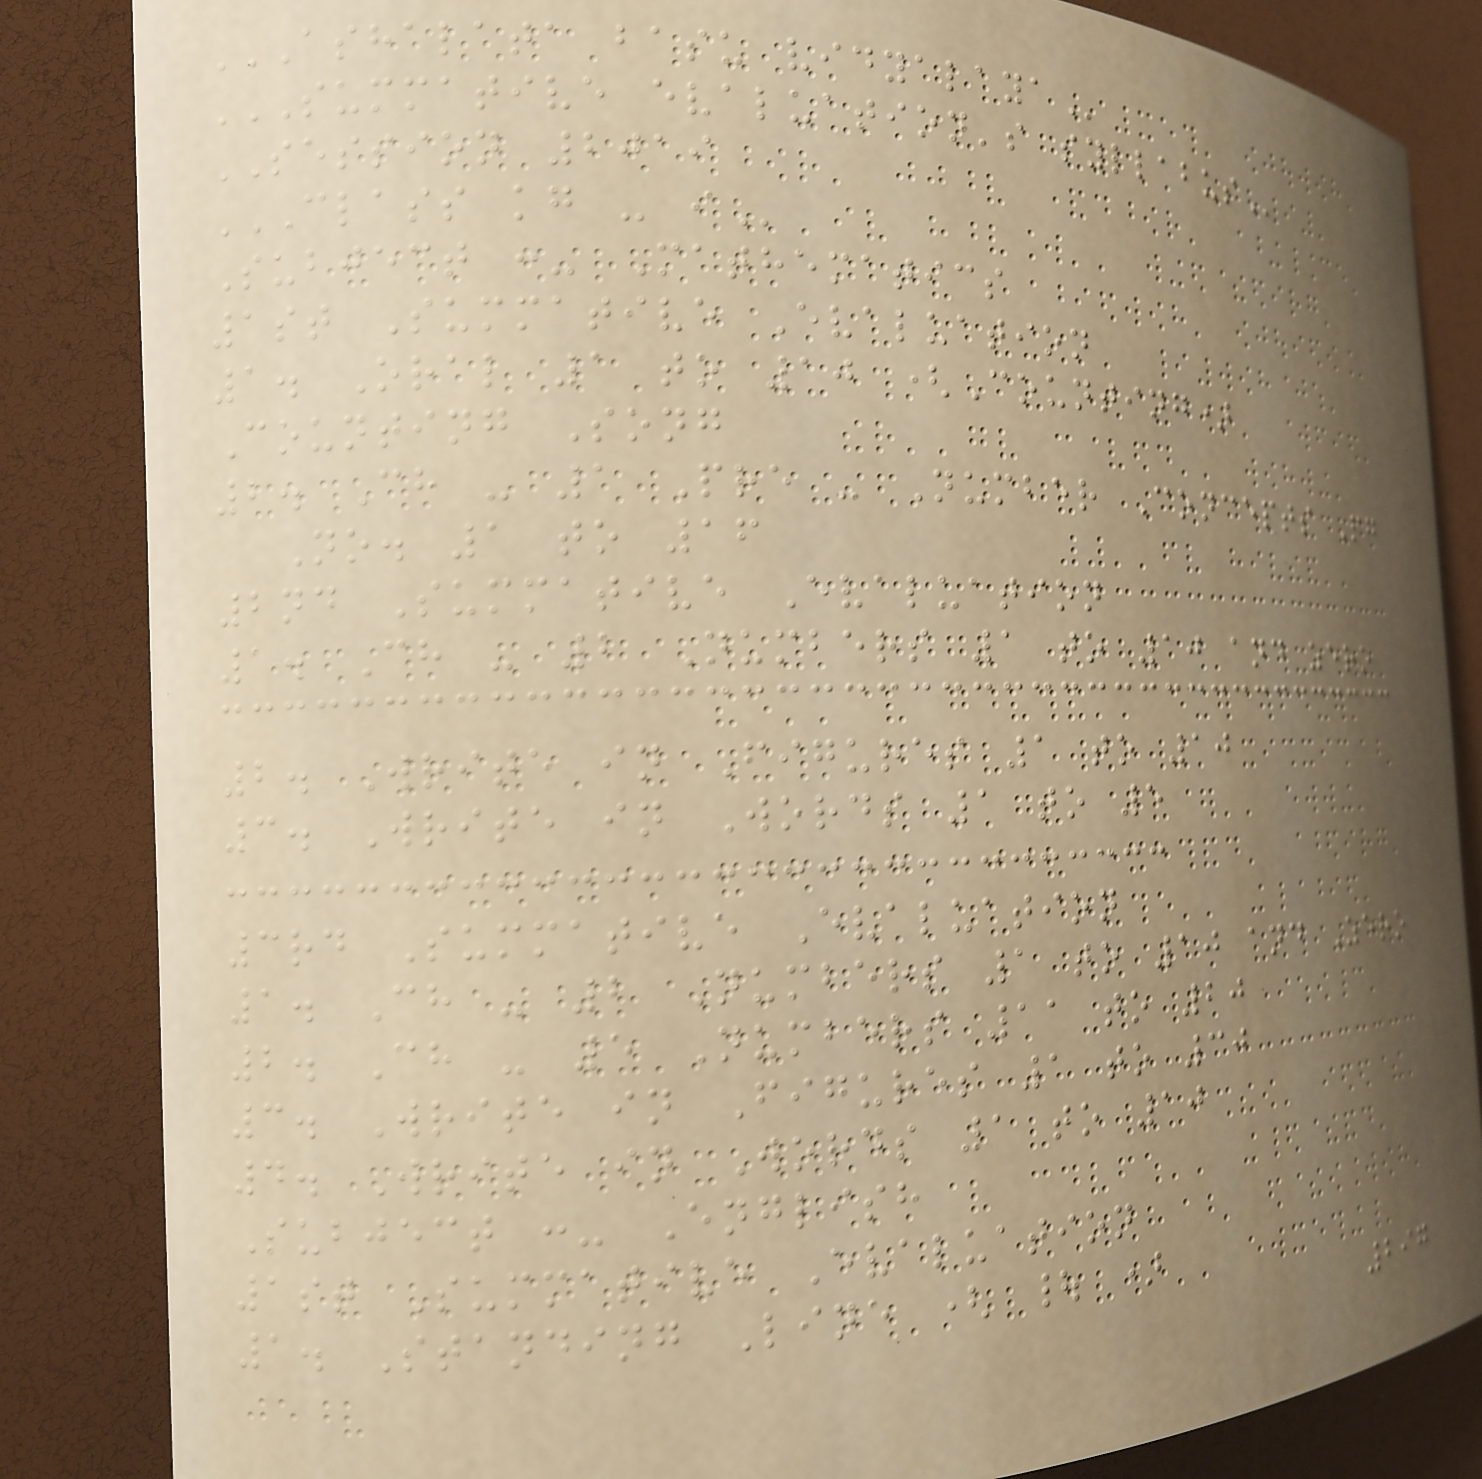ASHALATA BASU VIDYALAYA
SUMMATIVE EVALUATION'S SYLLABUS
SESSION 2019
CLASS KG - I
Subject :- Mathematics
1st Summative Evaluation
1. Oral 1 to 10 (Counting)
Counting Song
2. Ch - 1 Pre - Number Concepts Pg
No. 1 to 16
2nd Summative Evaluation
1. Ch - 2 Numbers 1 to 10 and zero
2. Write in Figures 1 to 10
3. Write in Words 1 to 5
3rd Summative Evaluation
1. Ch - 2 Numbers 1 to 10 and Zero
2. Ch - 5 Numbers 11 to 20
3. Write in Figures 1 to 30
4. Write in Words 1 to 10
Subject :- English
1st Summative Evaluation
1. Standing Line ( | )
297
